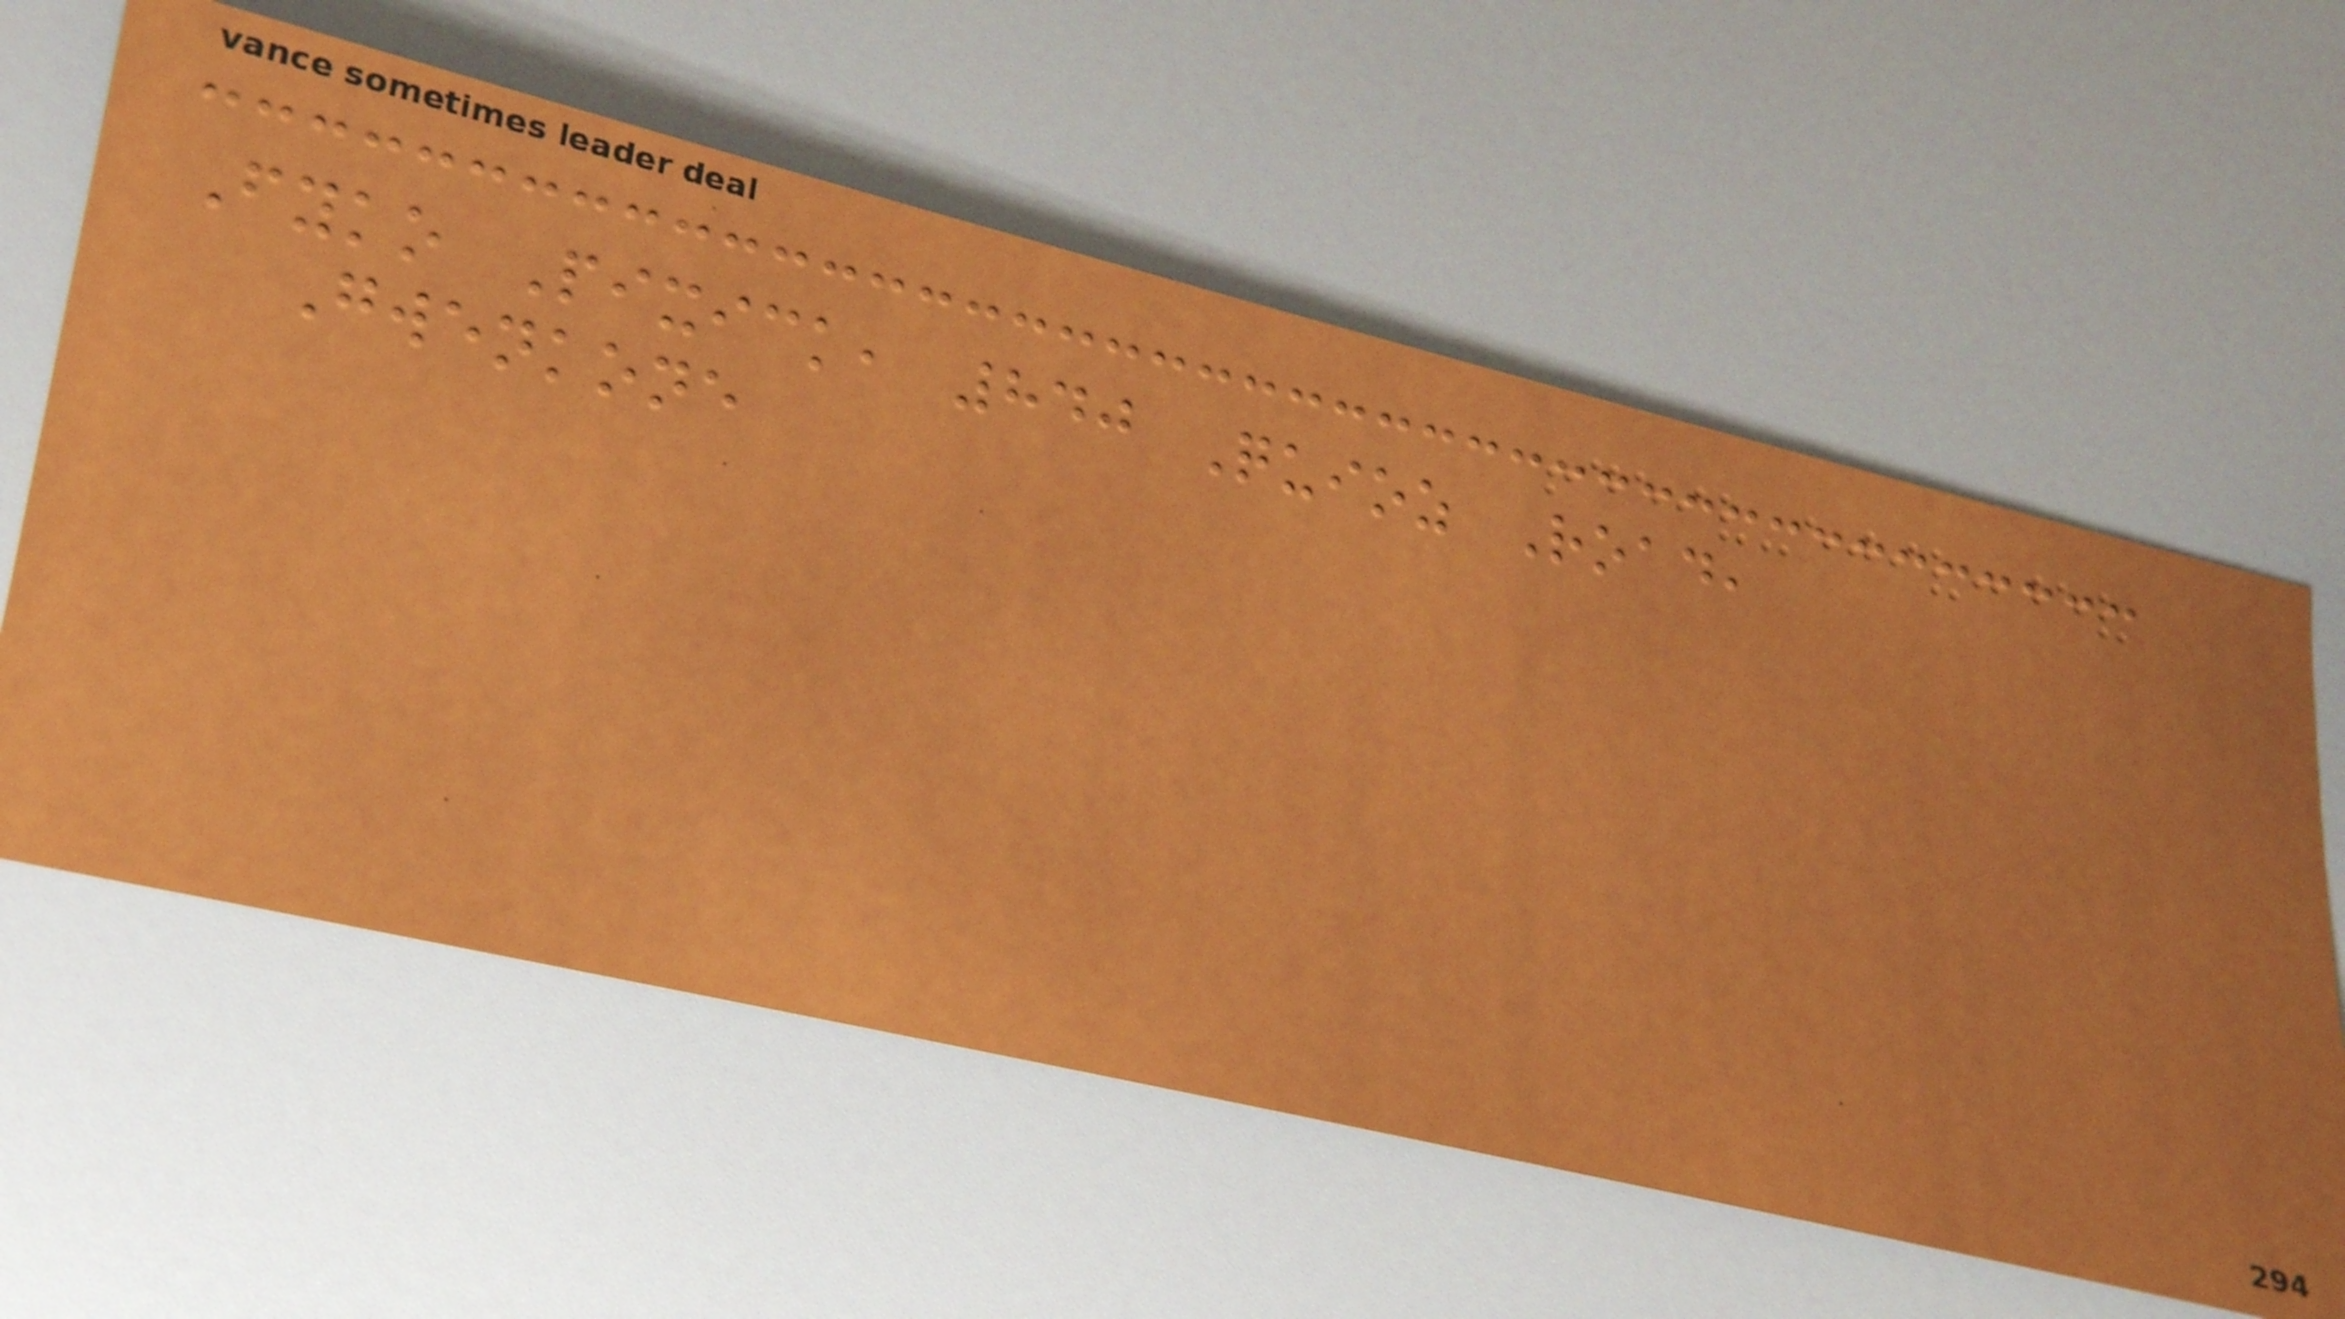Fyko Pixick, 840 Quioz Road,
Gwenkone
